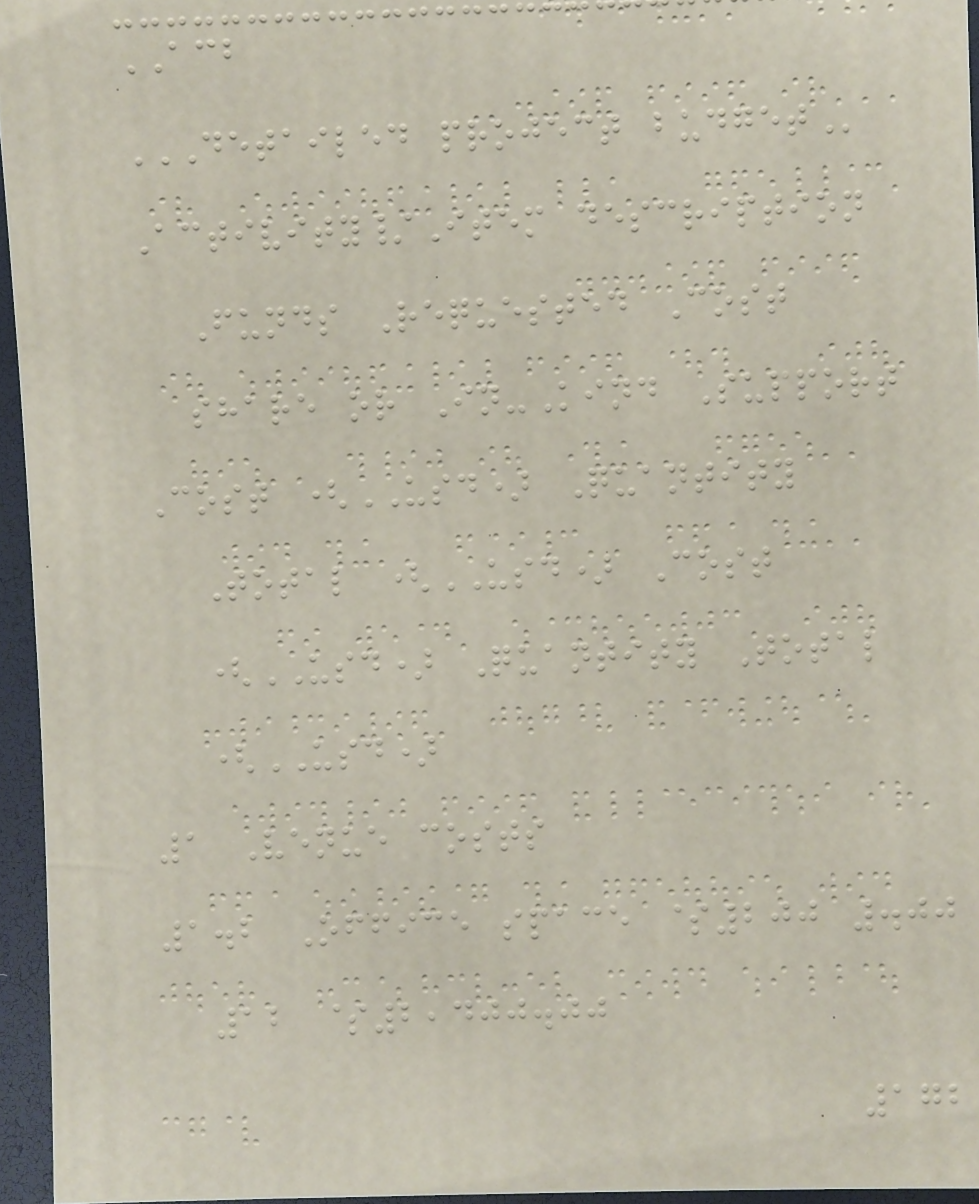ACB
DETAILED PROJECT BUDGET
Activity/Item description
Funds Requested Cost
share or In-Kind Support
Cost (USD) Quantity
Total (USD) Cost
(USD) Quantity Total
(USD)
1 Venue costs
1.2 Office space $200 .00
12 $2,400.00
172
